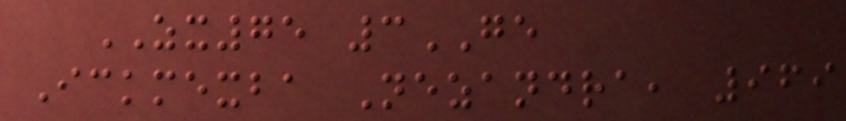ZX75 3GE
Ickmexba Nezandra, 969
